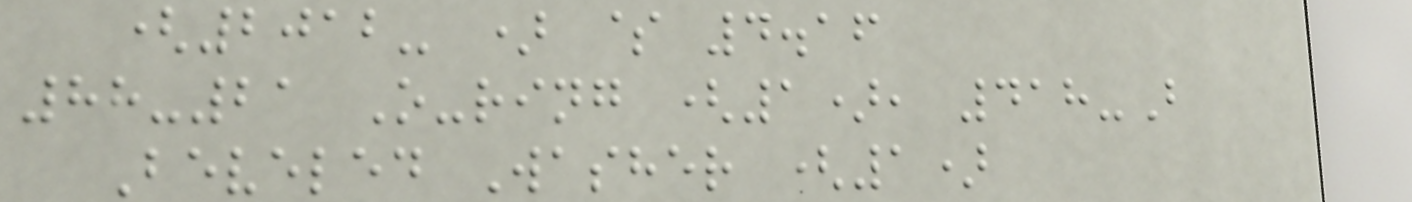(2012- ) $ 4.16
88-21 O-ring (1), 418-B
Beveled Washer (1)
